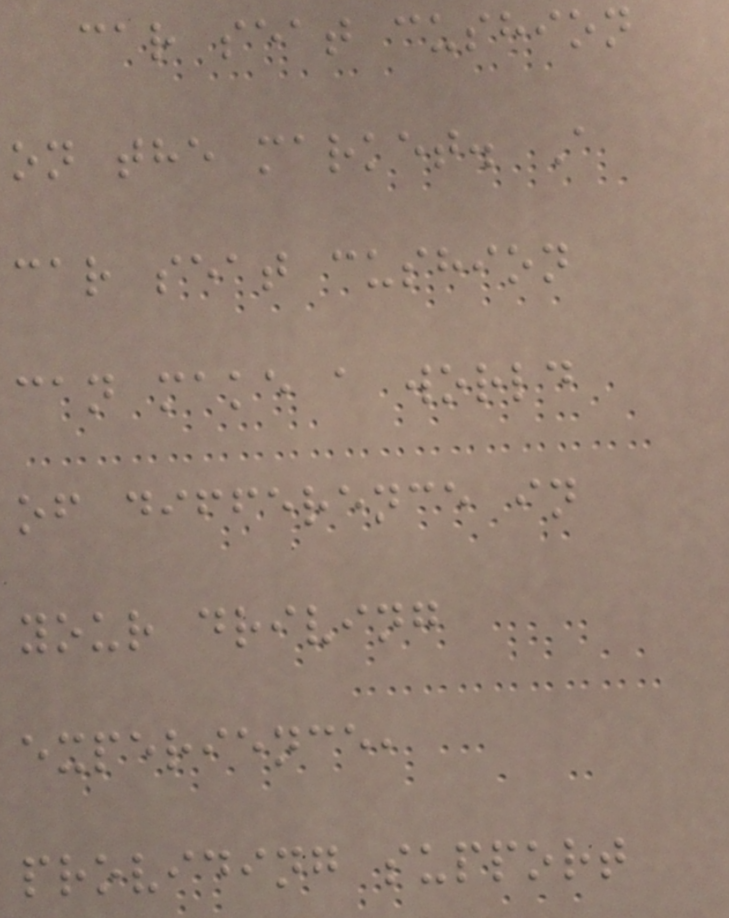car seat cushion
on the market. A
car seat cushion
can make a world
of difference in
your driving
experience,
providing support
